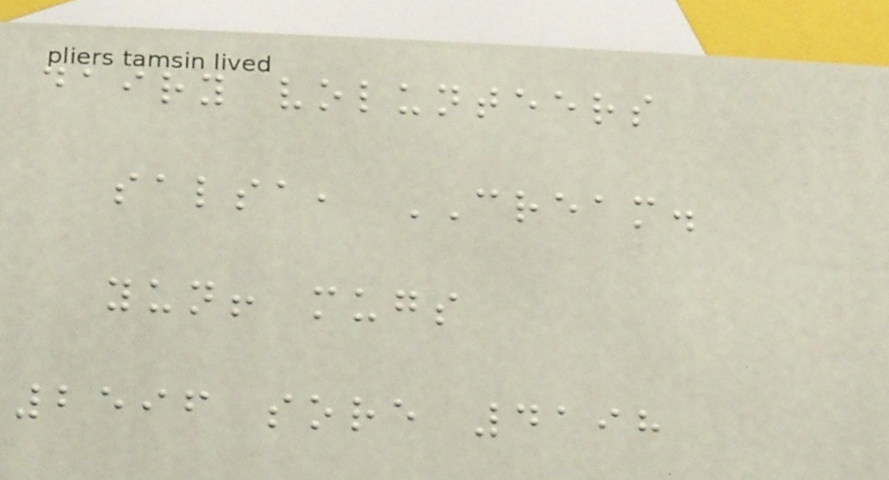dairy volunteers
salsa, CREAM.
yun! mugs
2596 sore 4198
